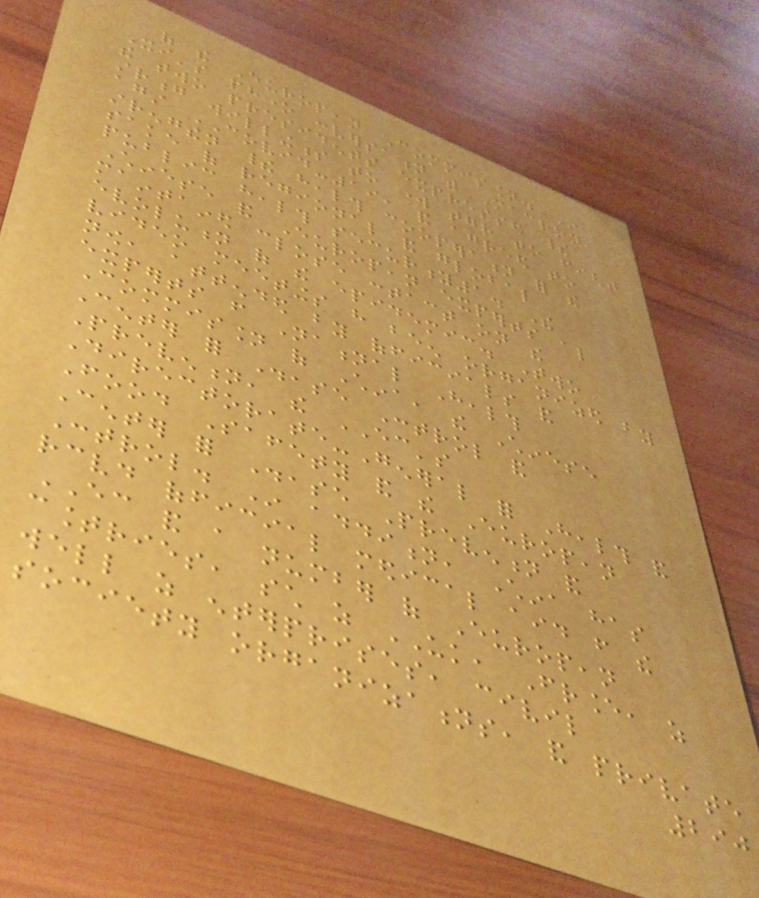of the European Commission. In
Xi's phone conversation with Macron,
the two presidents expressed their
strong willingness to work together to fight
against COVID-19, and agreed to
strengthen their health cooperation for the
sake of regional and global
public health security1. The
Chinese and European experts also
maintained close contact on the
evolution of the epidemic. Two
video meetings have been organized by
now, attended by officials and
experts from National Health
Commission of China, the Chinese
Center for Disease Control and
Prevention, the EC's
Directorate-General for Health and
Food Safety and the European
Center for Disease Prevention and
Control. In addition, China has
received official medical aid from the
EC and a number of European
countries, such as UK, France, as
well as enterprises, civil
society organizations, and private
290
